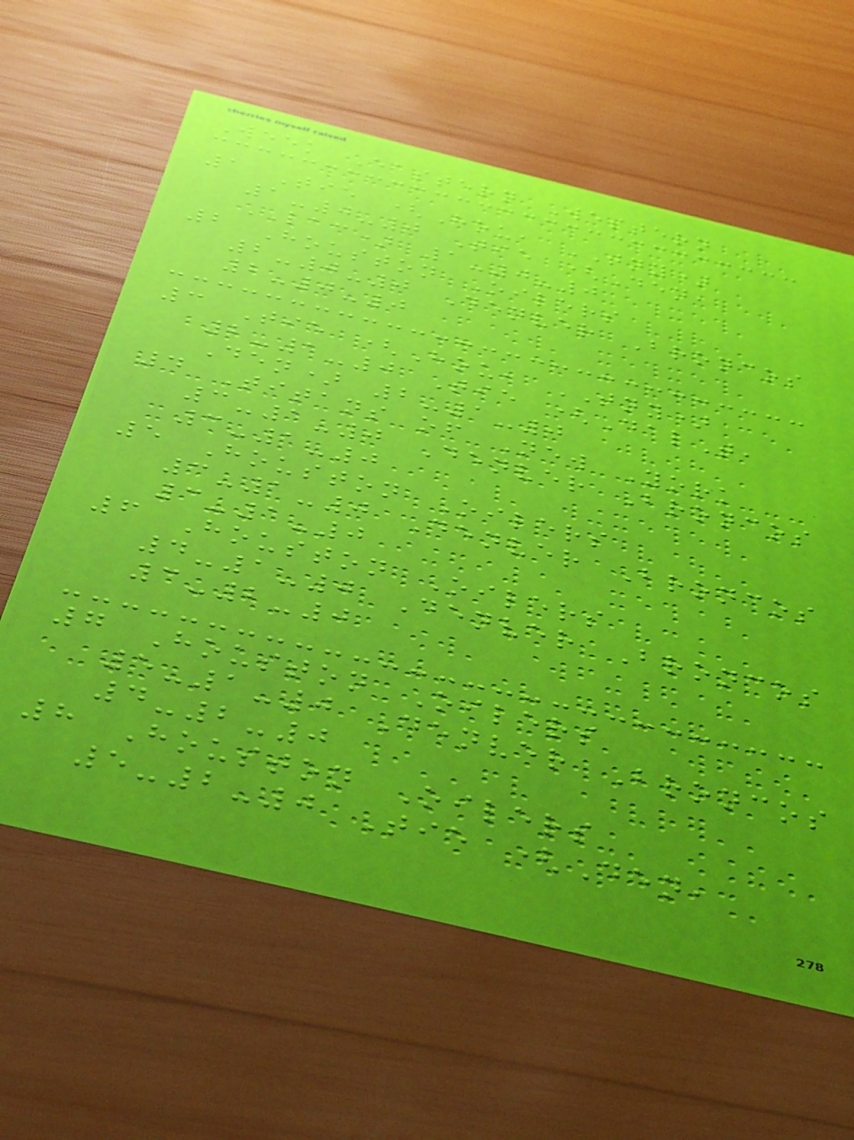Week Eastern Western
1 Tie (Hou, TNY)
1-0-0 Tie (Den,
LAC) 1-0-0
2 Houston Oilers
2-0-0 Denver Broncos
2-0-0
3 Tie (Hou, TNY)
2-1-0 Tie (DalT,
Den) 2-1-0
4 Titans of New York
3-1-0 Denver Broncos
3-1-0
5 Houston Oilers
3-1-0 Denver Broncos
3-1-0
6 Houston Oilers
4-1-0 Denver Broncos
3-2-0
7 Houston Oilers
5-1-0 Denver Broncos
4-2-0
8 Houston Oilers
5-2-0 Tie (Den,
